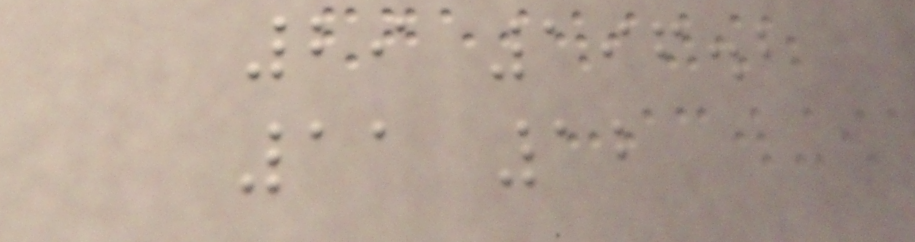29 196.2
11 12
